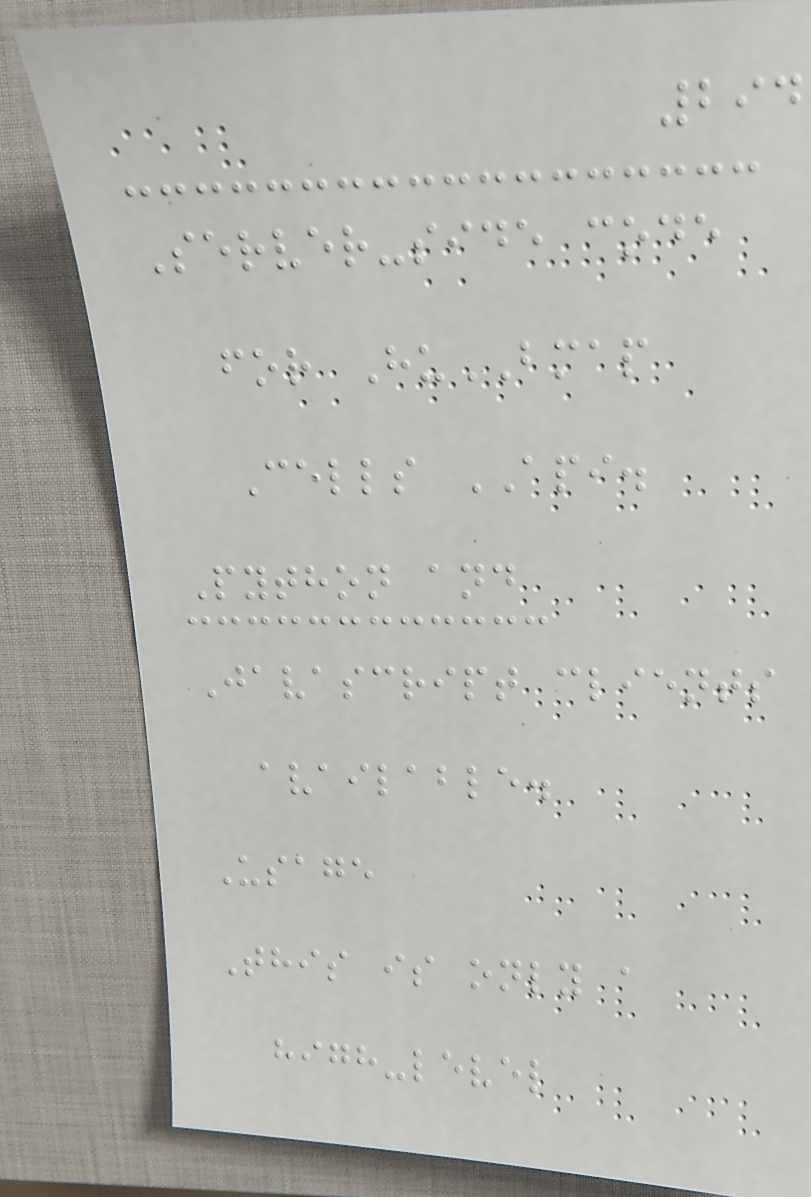294
Server-side code
for HuBMAP
Cells API.
Python and
Javascript clients
available.
Usage
This is only a
high-level
